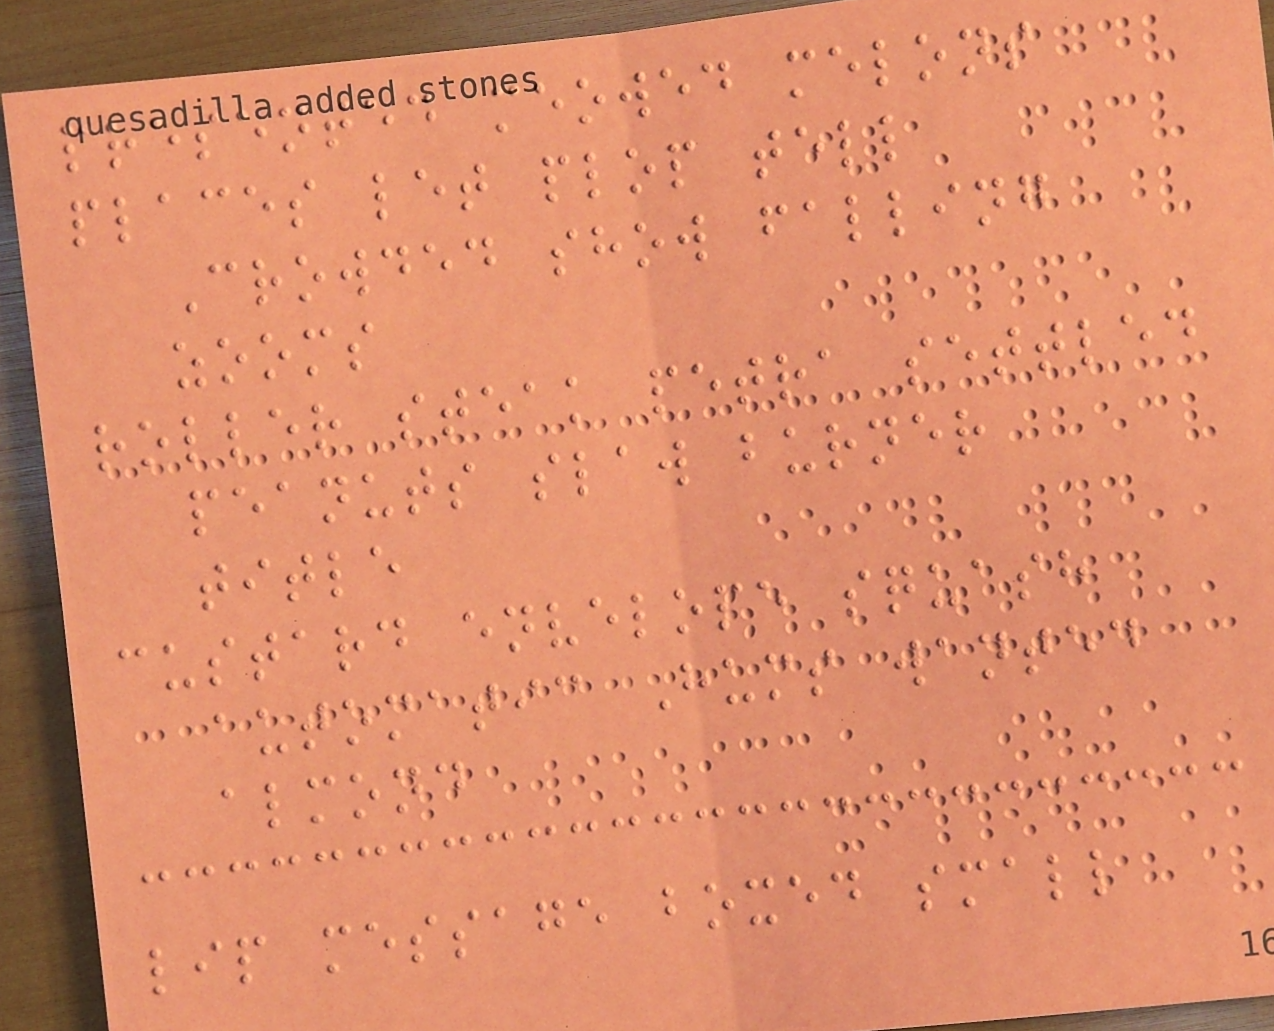presented meowed melons
places let plop tell
Crowded show falling
zooms
roller steak petra settled
peanuts slaw burner
title
custard envelope squash
automatic Hums wanted
almond
lip message boxed small
